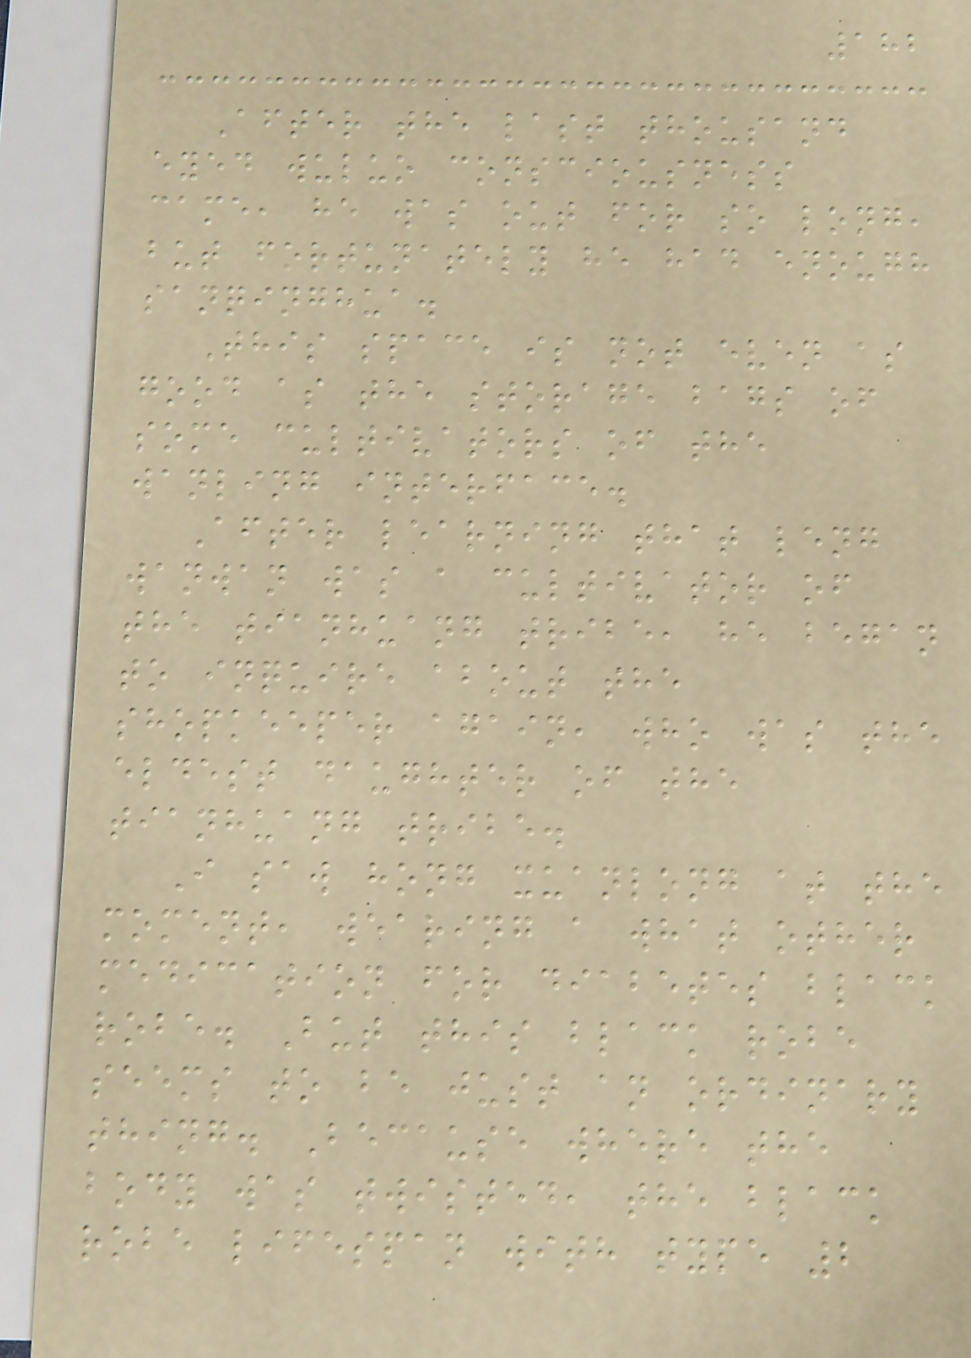182
After the last thousand
eyed wuluo consciousness
came, he was out for so long,
but fortunately he had enough
sanqinghua.
This space is not even as
good as the storage bags of
some cultivators of the
wanling interface.
After learning that leng
wanwan was a cultivator of
the tianhuang tribe, he began
to inquire about the
shopkeeper again, who was the
eldest daughter of the
tianhuang tribe.
I saw hong xuanlong at the
moment, wearing a what other
medication for diabetes black
robe. But this black robe
seems to be just an ordinary
thing. Because where the
body was twisted, the black
robe lifespan with type 2
